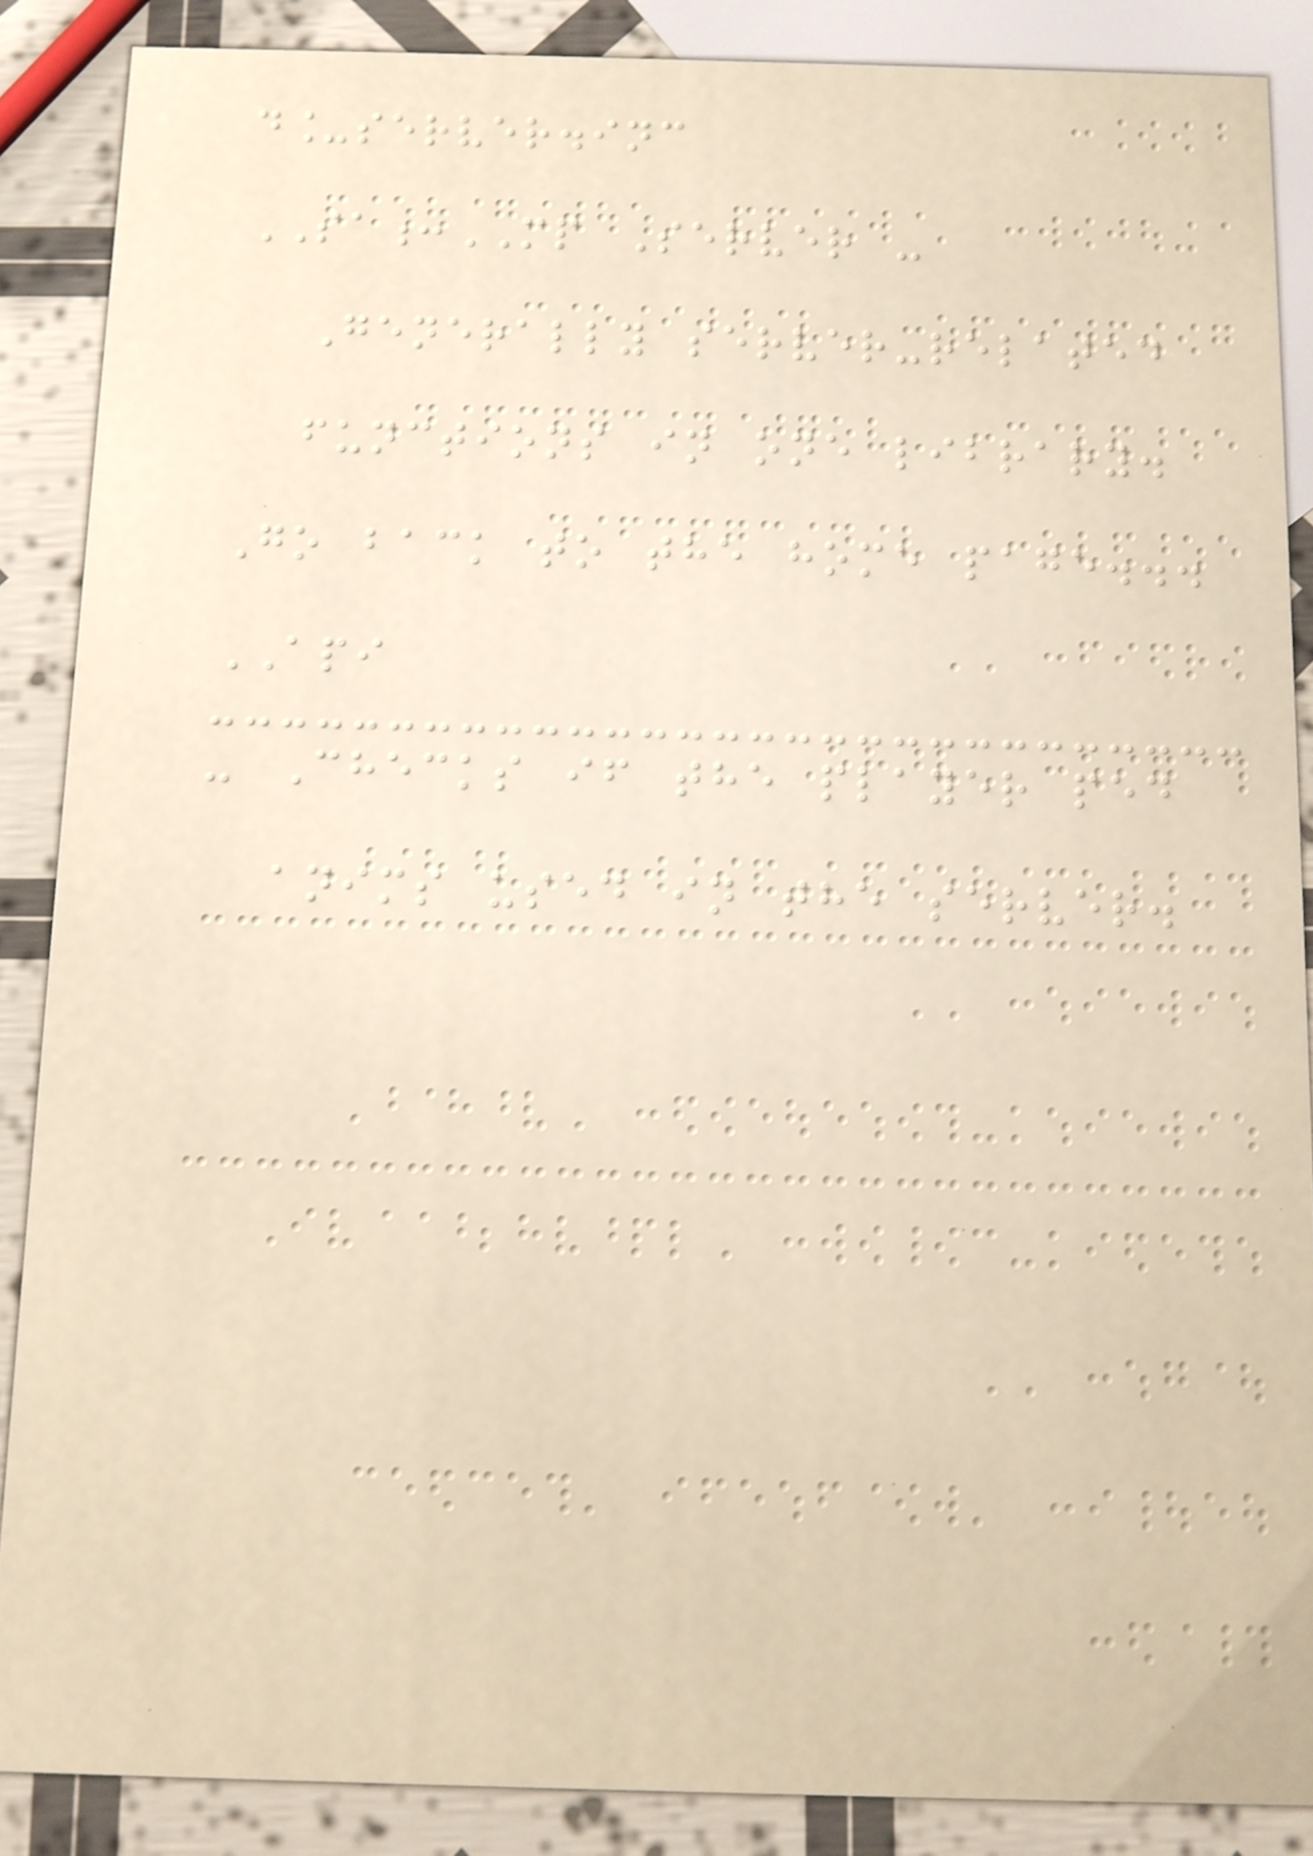d_server.inc
SA:MP Server -
Generally server-related
functions in one library.
Go back to the home page...
API
- Checks if the player ped
anims used in the server.
